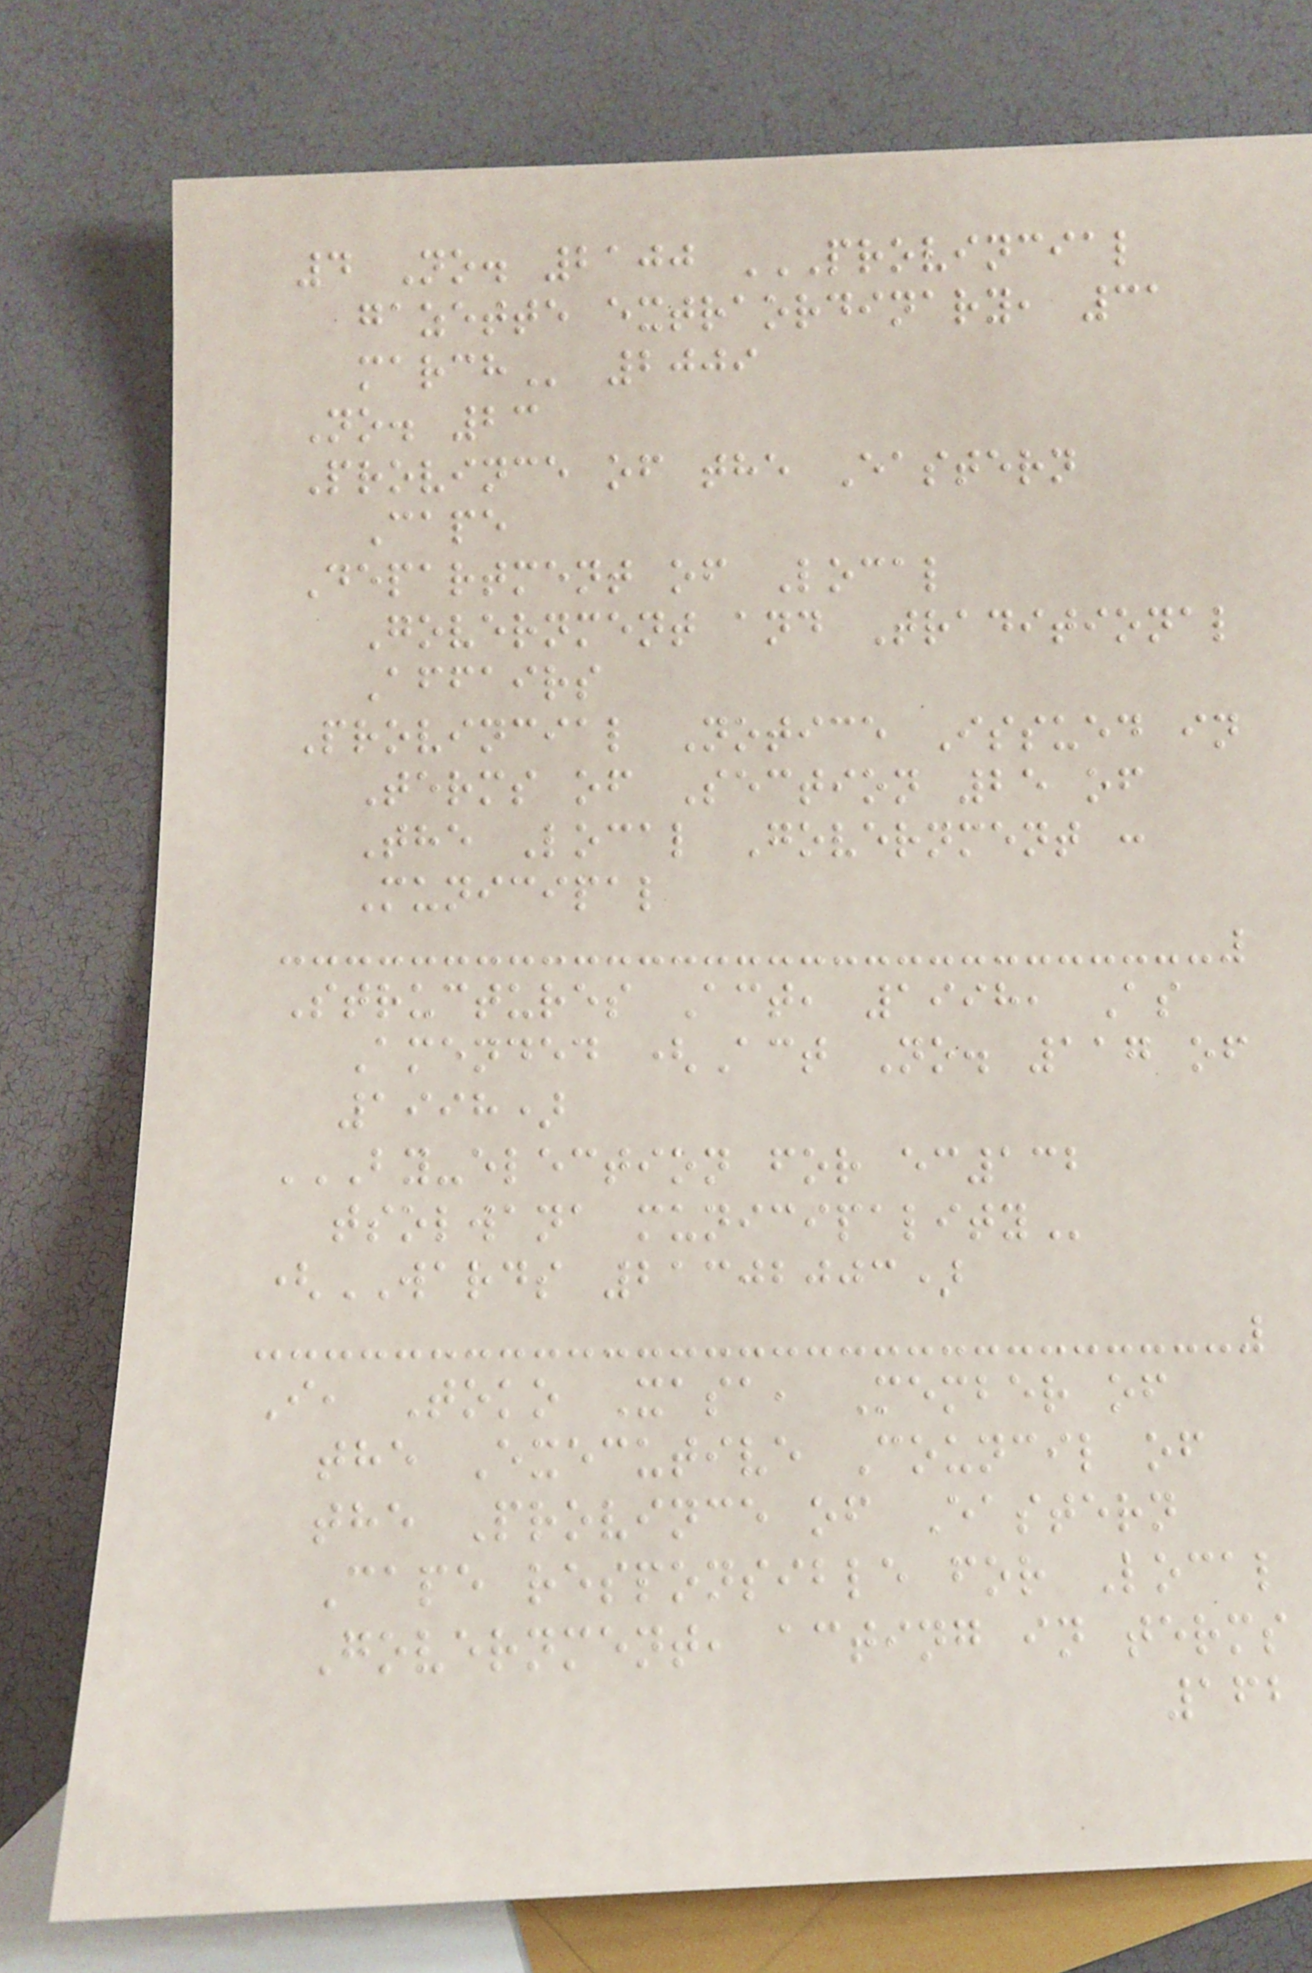4 No. 2100 PROVINCIAL
GAZETTE EXTRAORDINARY, 31
MARCH 2009
No. 23
Province of the Eastern
Cape
Department of Local
Government and Traditional
Affairs
Provincial Notice Issued in
Terms of Section 25 of
The Local Government :
Municipal
Structures Act, 1998, As
Amended (Act No. 117 of
1998)
BY-ELECTION FOR EC132
TSOLWANA MUNICIPALITY
(WARDS 21302003)
I, Toko Xasa, Member of
the Executive Council of
the Province of Eastern
Cape responsible for Local
Government, acting in terms
162
